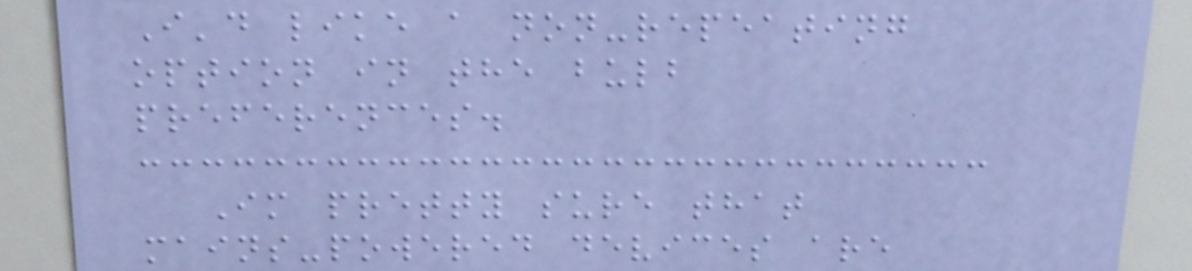I'd like a non-repeating
option in the bulb
preferences.
Im pretty sure that
mains-powered devices are
